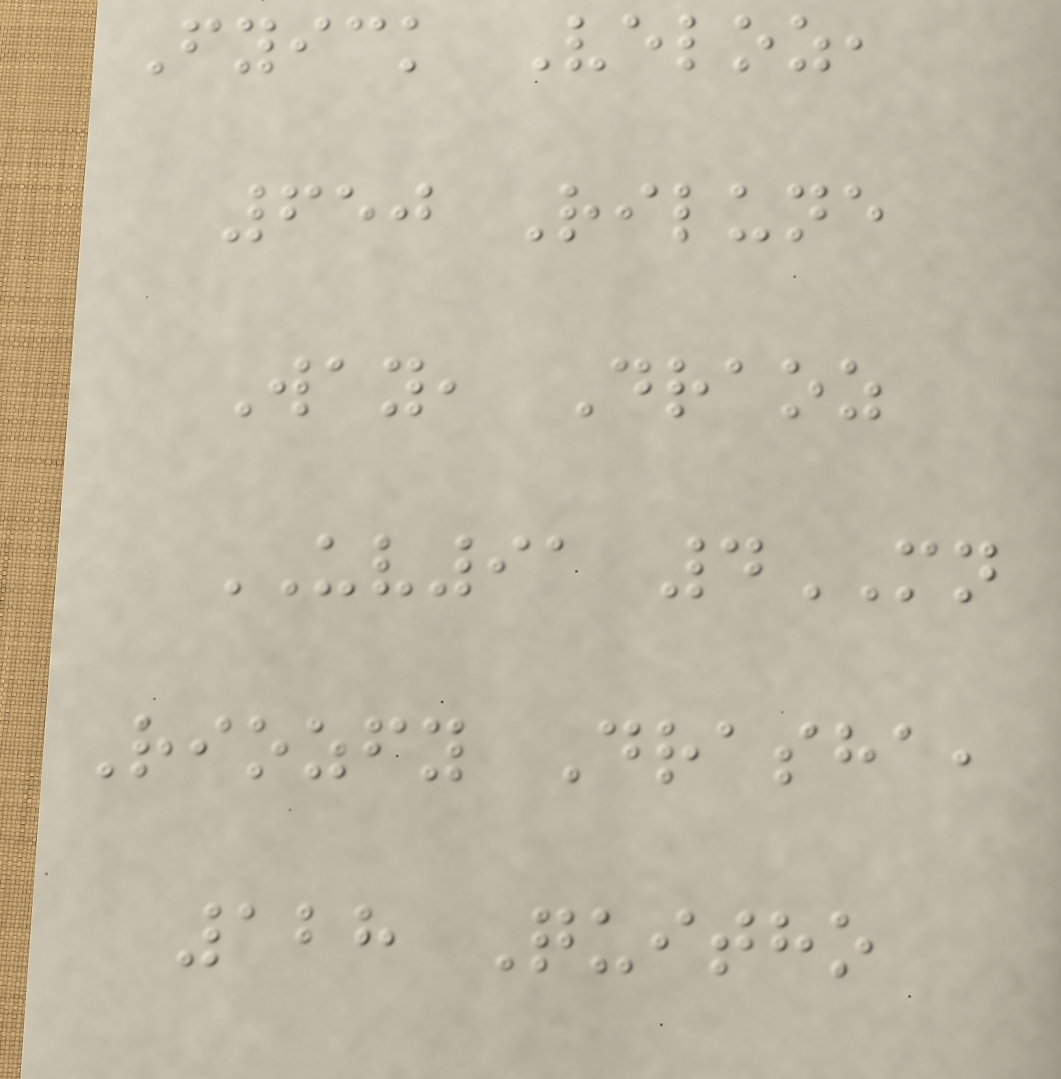Fyick Veloz,
650 Rilune
Way, Draoz
UV91 4MN
Riozfy Drasha,
128 Quitho
